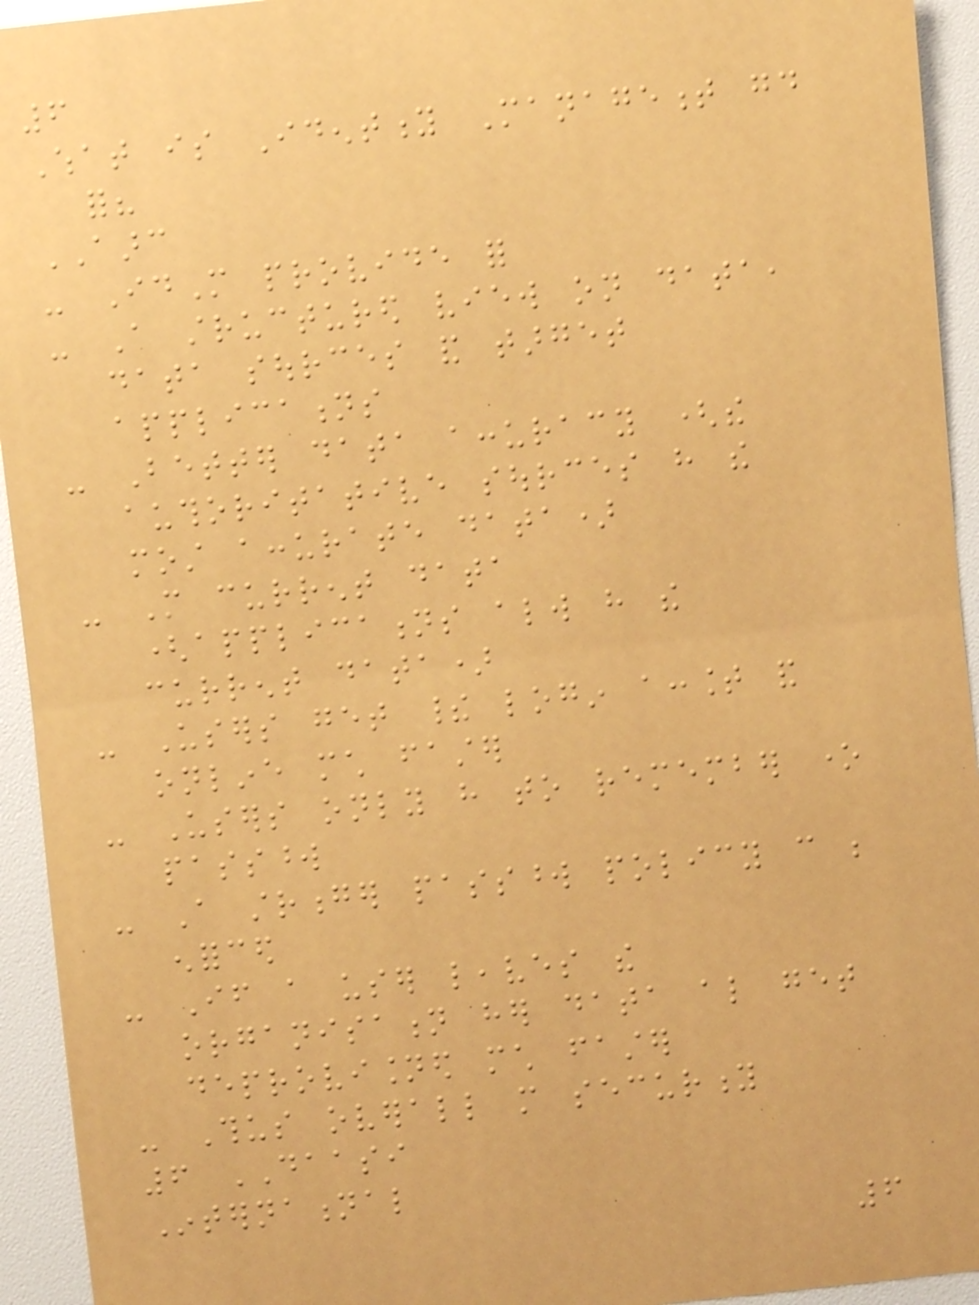6
What is Identity Management good
for?
AARC
- IdM provide for
- A structured view on data,
data sources and target
applications
- Better data accuracy (the
authoritative sources have the
most accurate data)
- More current data
(applications always have the
current data)
- Users get their login account and
online much faster
- Users only have to remember one
password
- A stronger password policy can be
enforced
- If a user leaves the
organisation her data also get
deprovisioned much faster
- Thus overall more security
6 DAASI
International
6
